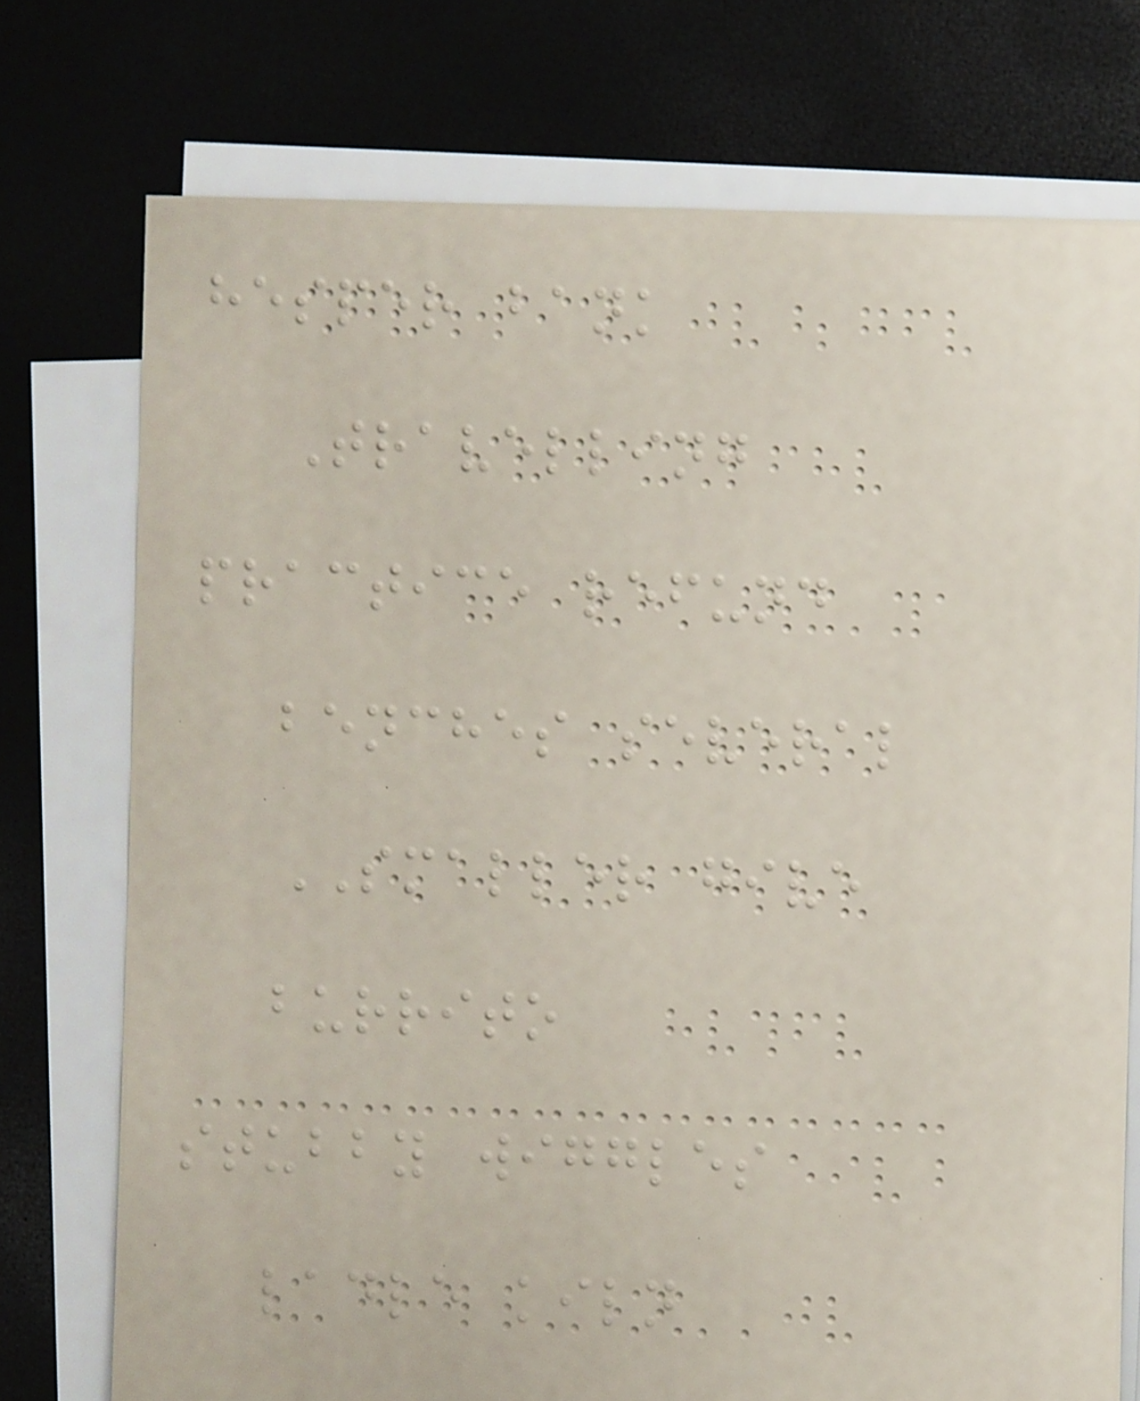hesper bank
Travelling
practice refund
benches several
SMALLER give
burrito
stubby wiggles
ladle kiln
